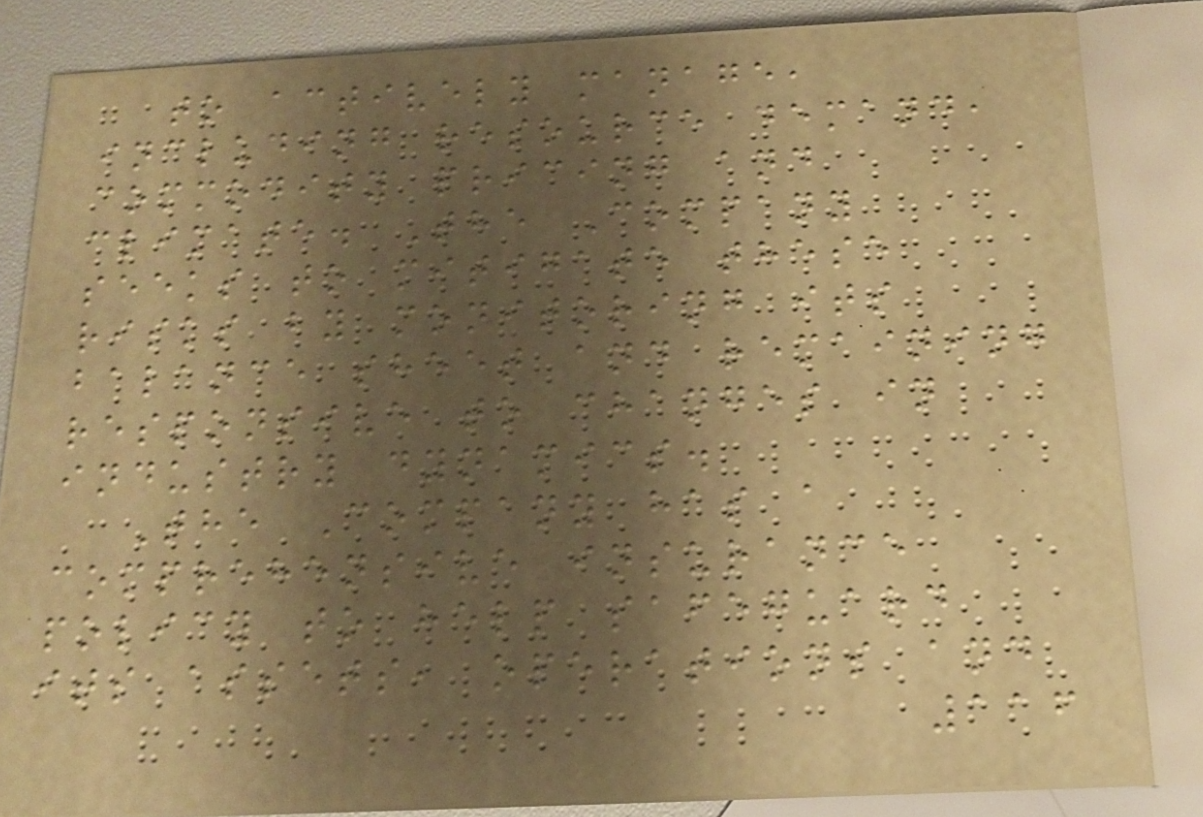to actively manage,
including resource demand,
commodity pricing and
climate. The Company
seeks to mitigate these
risks by monitoring its
balance sheet and remaining
responsive to changes in
industry dynamics.
The Company has a
comprehensive insurance
policy to help safeguard
its assets, operations and
116
